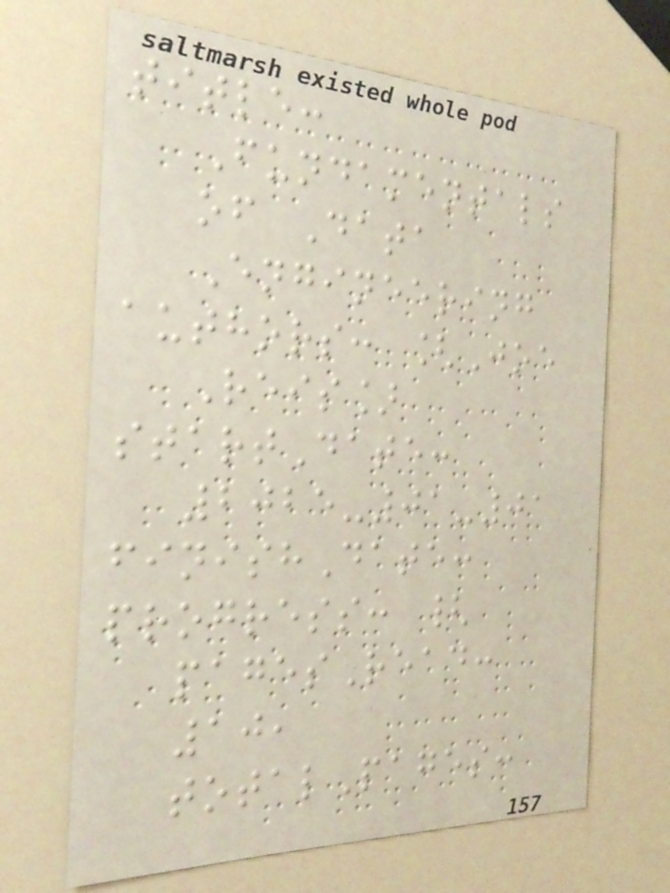title:
Fundamentals
of Data
Engineering
authors: [Joe
Reis]
startDate:
2025-01-01
finishDate:
progress: {
pagesRead:
10,
totalPages:
